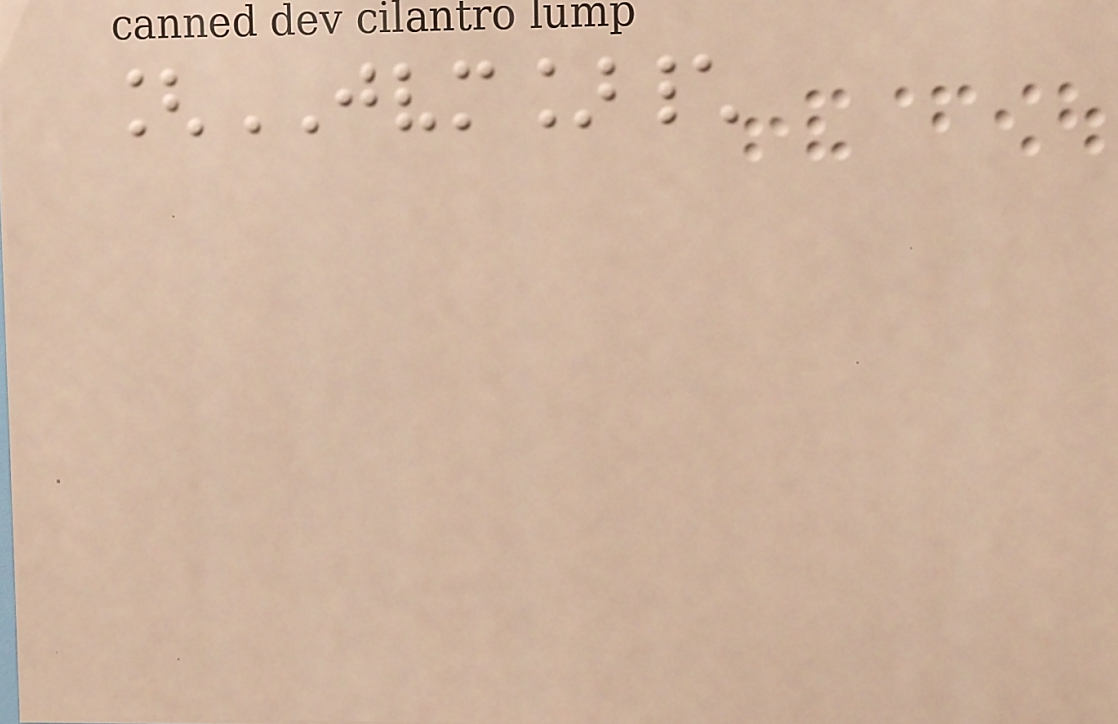[JVM]\
